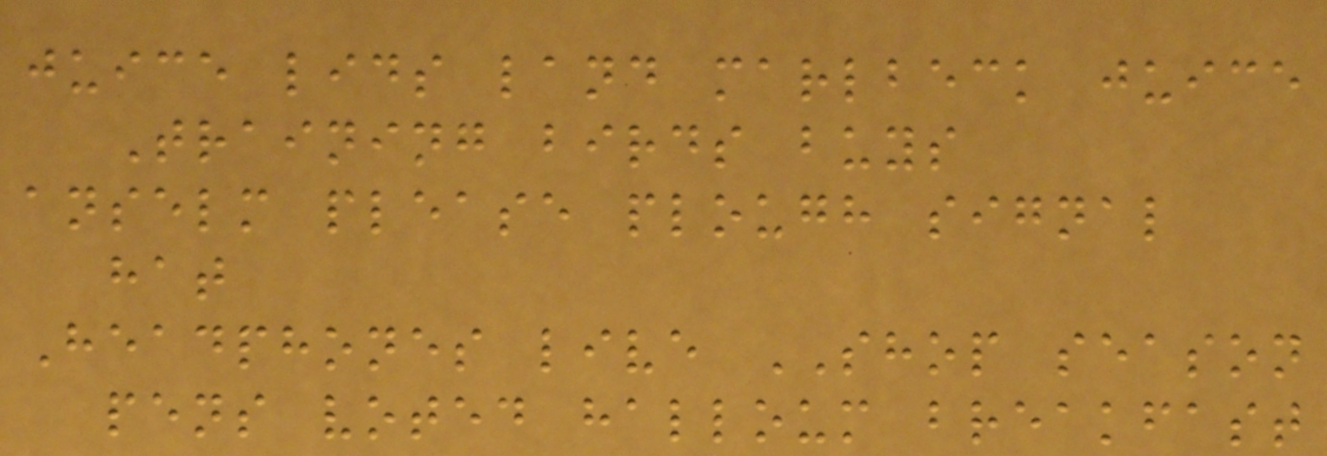juice lids land marlbeck juice
Training birds buys
anselm please plough signal
hat
Headphones live SHOP season
pens voted halloum breakfast
